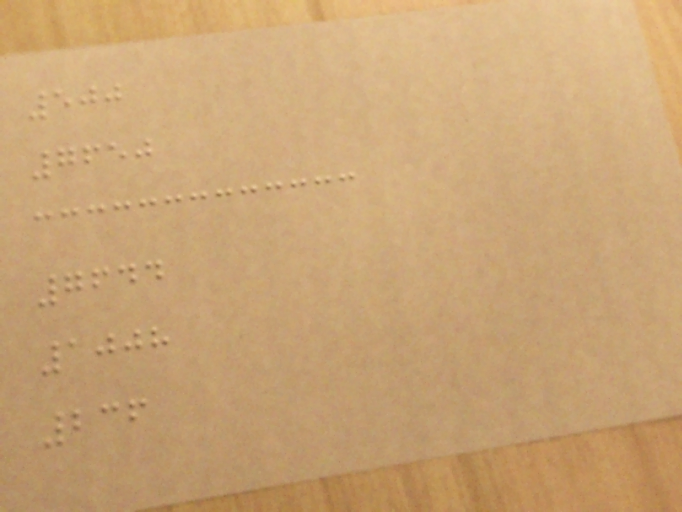500
7650
7644
1008
236
